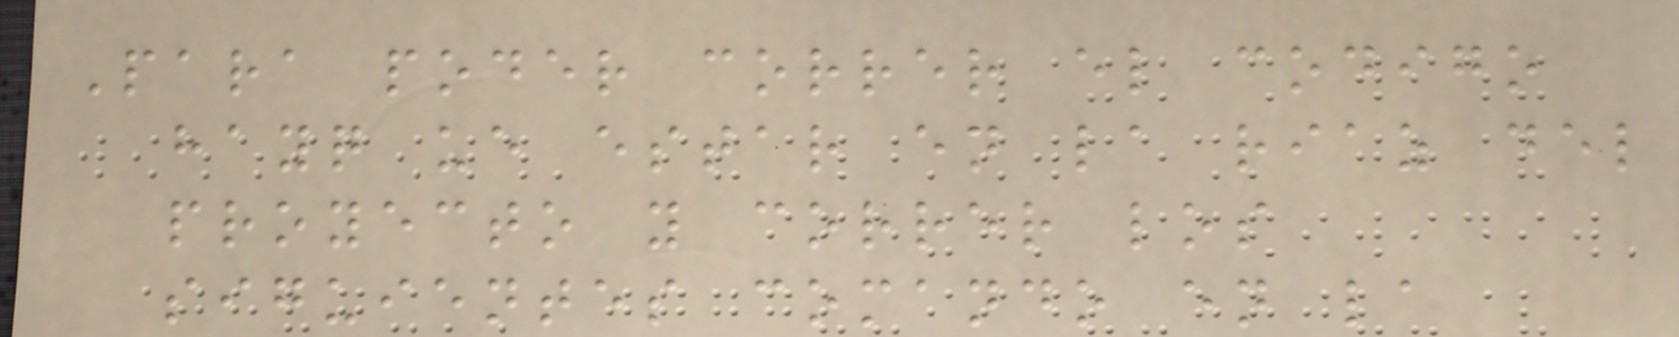Para poder correr el codigo
hayq ue estar en la riaz del
proyecto y correr los
siguientes comando en la
